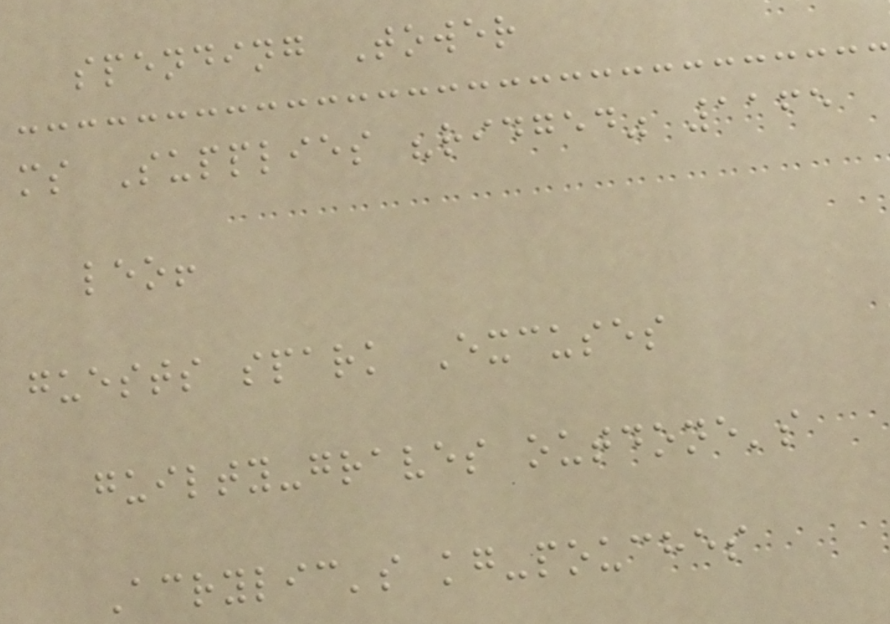spending Tower
ms Supplies "ridged" 1165
leo!
guests spark Excuses
guilty-graves outdone's
Acrylic's kg-pouches
